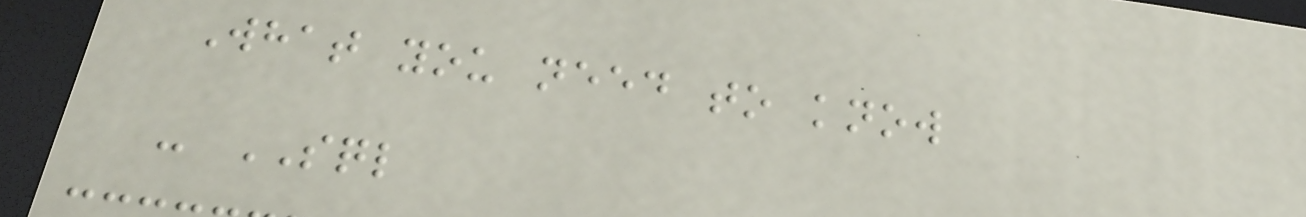What you need to know
- SQL
